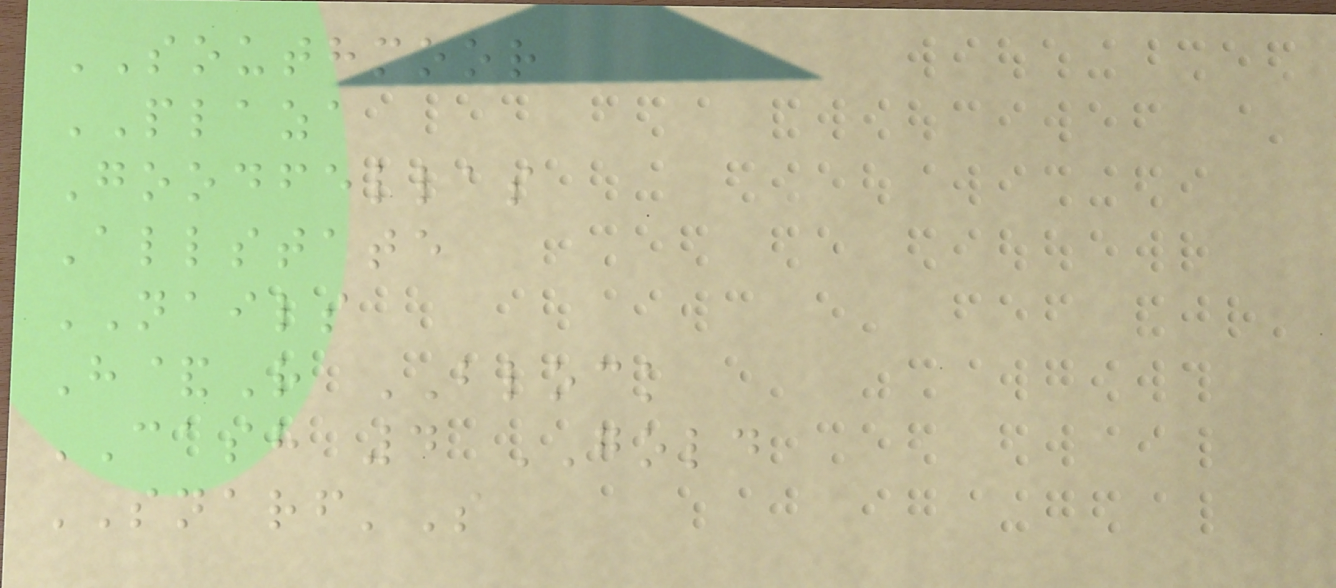SOUTHMOOR
PLAZA
Goodfellas
Allstate
NAILS
H&R BLOCK
CASH 4 GOLD
SNARF'S
